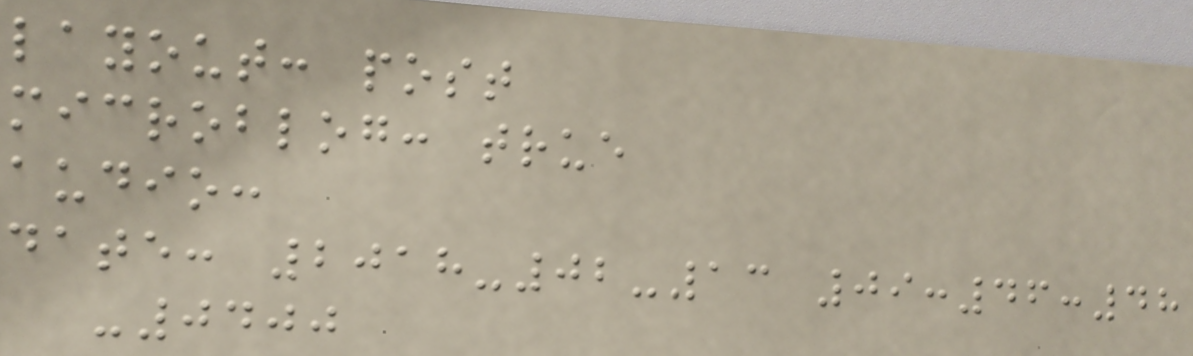layout: post
microblog: true
audio:
date: 2018-02-13 09:46:48
-0400
